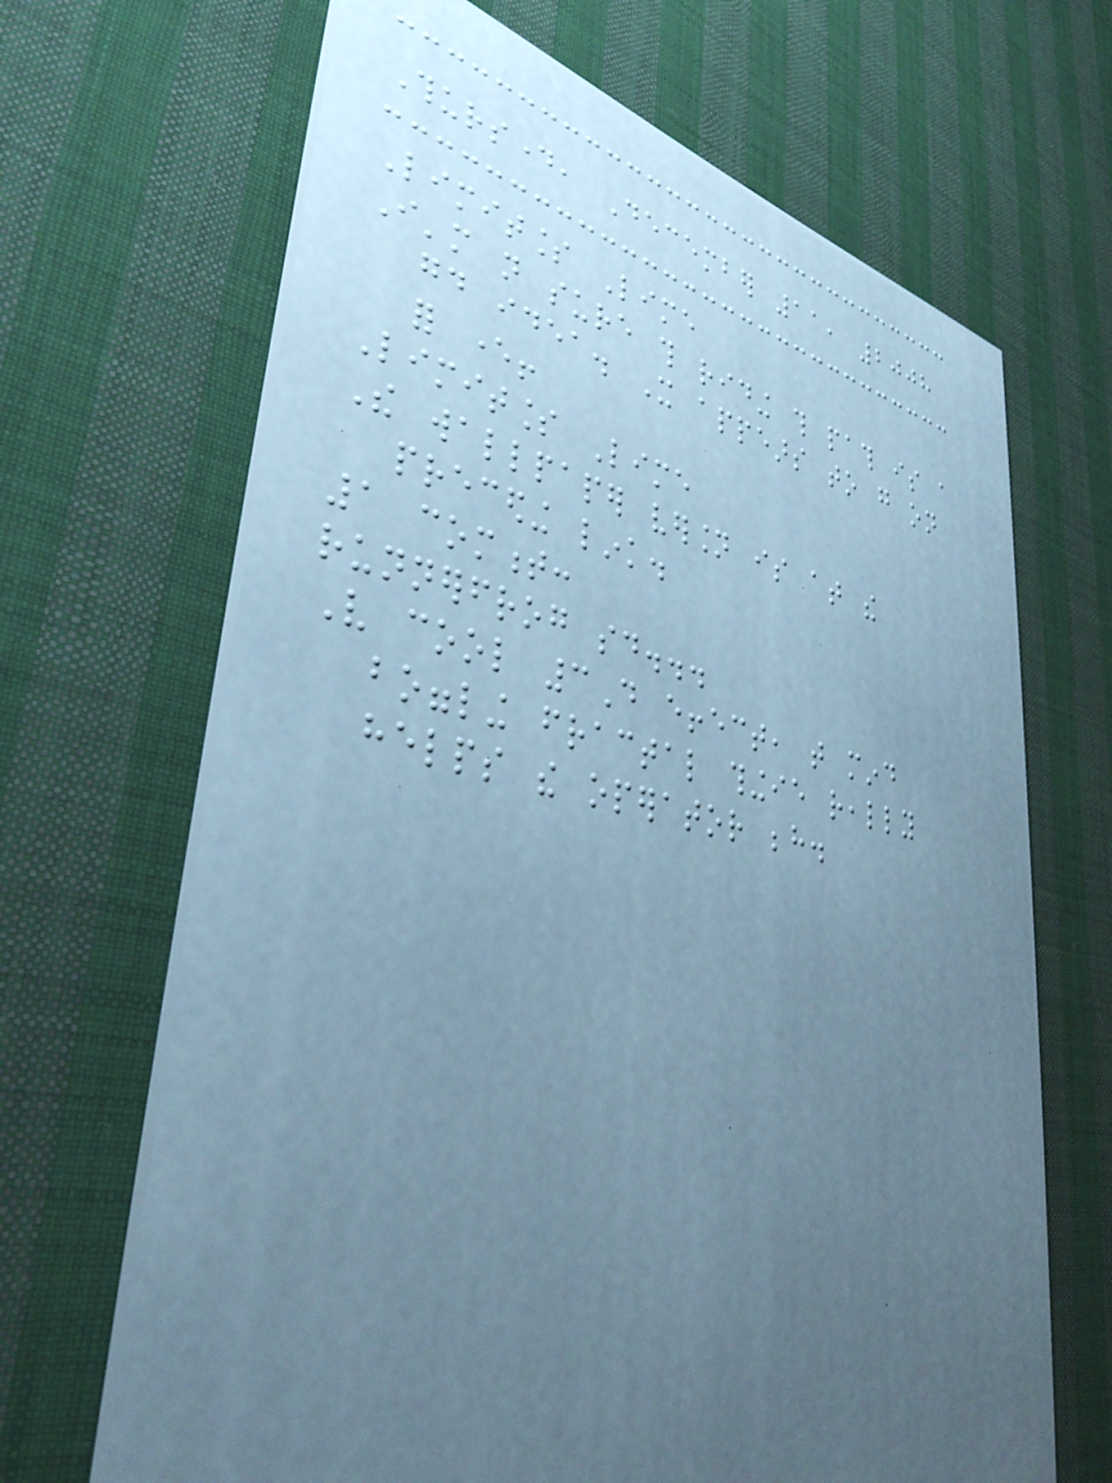Thursday, December 11, 2008
Limitless Lime
I'm not sure this riding this path is a
good idea. It appears to go on
for ever!
Limitless Lime
The wallpaper version is at the
preceding link.
1 comment:
runnerfrog said...
Very cool 3D effect, that mind
boggling fractal thingie really
helps the operator behind.
